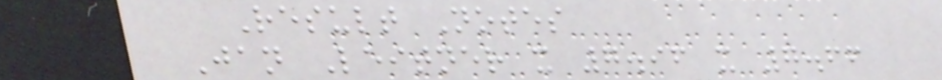Result Notes
Jan Leitner x 7.96 x 7.66
